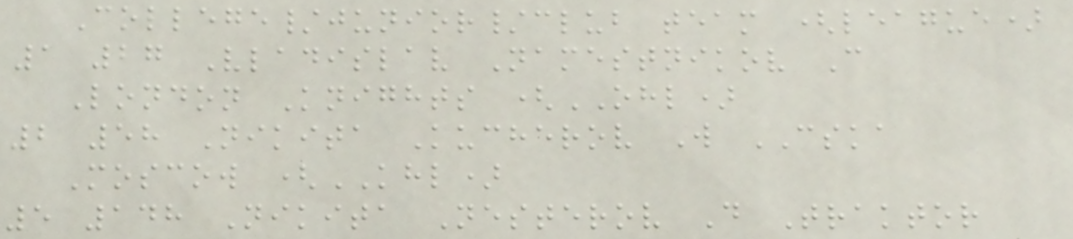College/junior/club team (league)
1 27 Vladislav Namestnikov C
London Knights (OHL)
2 58 Nikita Kucherov W CSKA
Moscow (KHL)
5 148 Nikita Nesterov D Traktor
